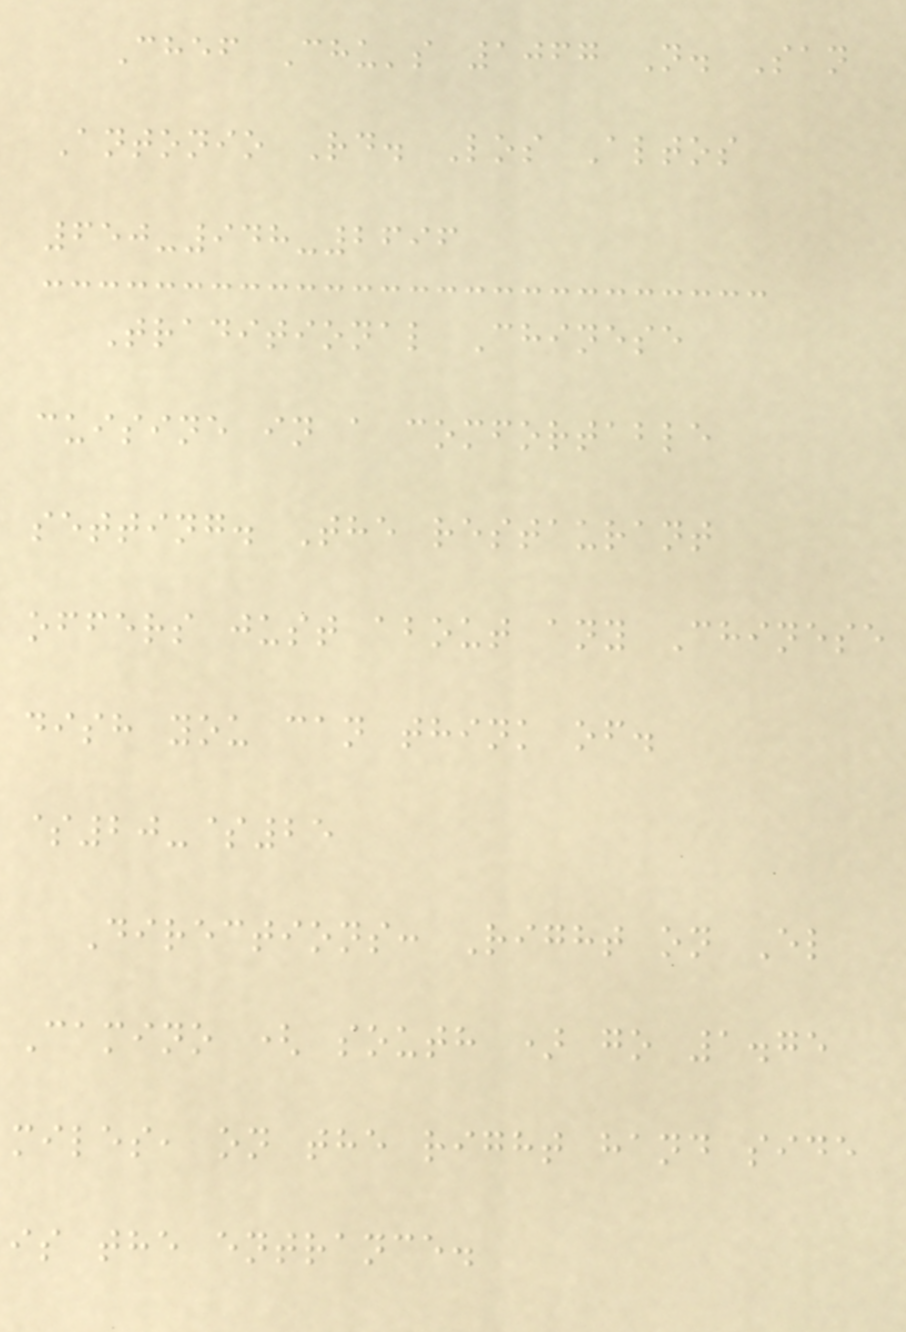Chef Chu's 1067 N. San
Antonio Rd. Los Altos
650-948-2696
Traditional Chinese
cuisine in a comfortable
setting. The restaurant
offers just about any Chinese
dish you can think of.
$20-$25
Directions: Right on El
Camino ( south ) go 1.75
miles, on the right hand side
is the entrance.
